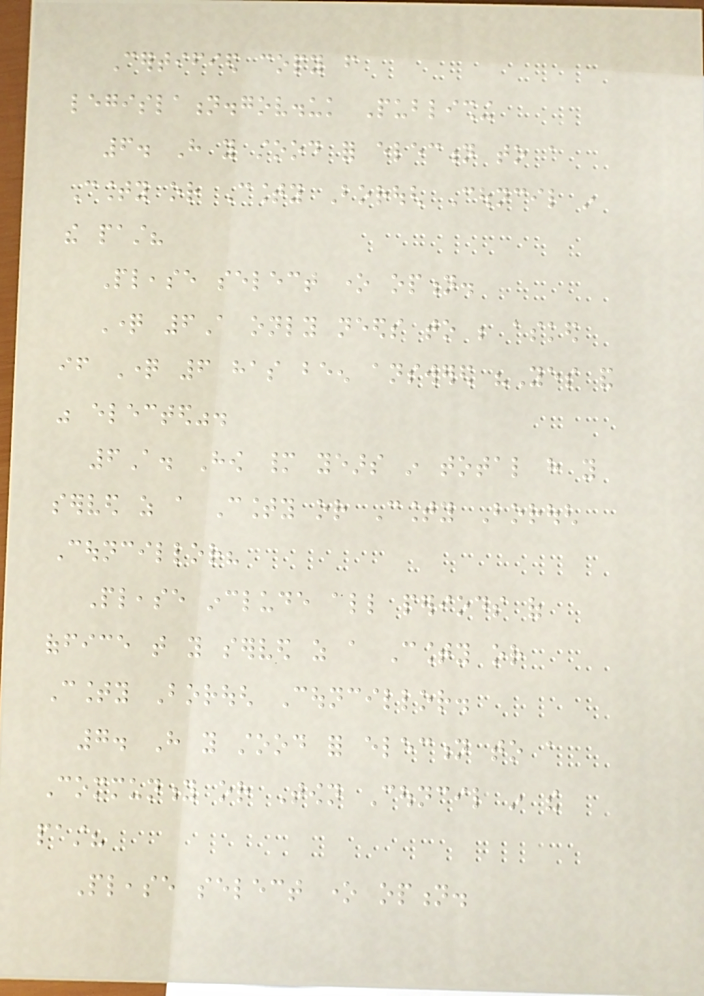Certified copy from
legislation.gov.uk Publishing
6. Have you stood for election to a
County or County Borough Council in
the past?
Please select one option.
Question 6A only needs to be asked
if Question 6 has been answered "Yes and
was elected".
6A. How many years in total have you
served as a County or County Borough
Councillor?
Please include all periods of
office that you served as a County or
County Borough Councillor.
7. Have you stood for election to a
Community or Town Council in the
past?
Please select one option.
